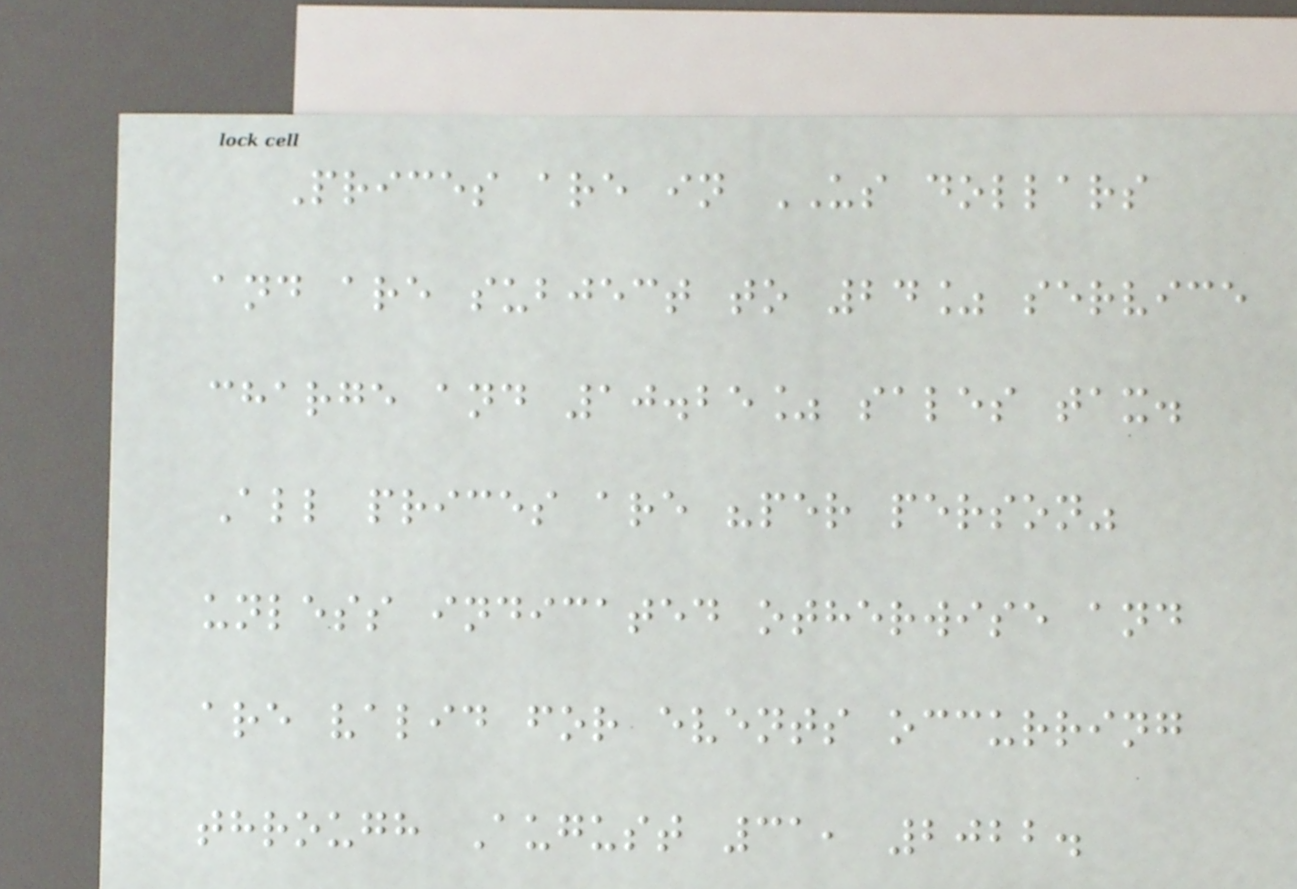Prices are in US dollars
and are subject to 24% service
charge and 10.25% sales tax.
All prices are "per person"
unless indicated otherwise and
are valid for events occurring
through August 31, 2022.
